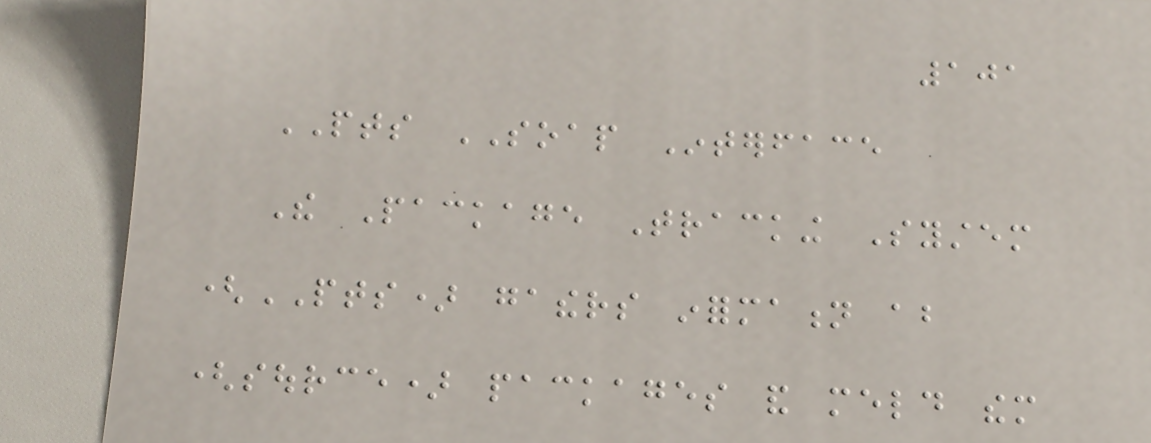101
PTS SOAP Interface
The Package Tracking System
(PTS) gathers information about
(source) packages and meld them
